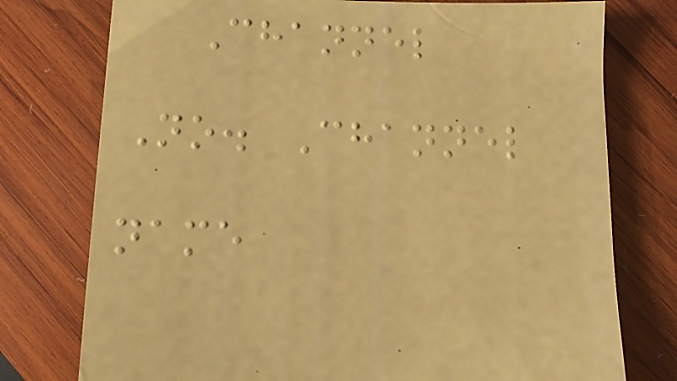Channel
No. Channel
name
